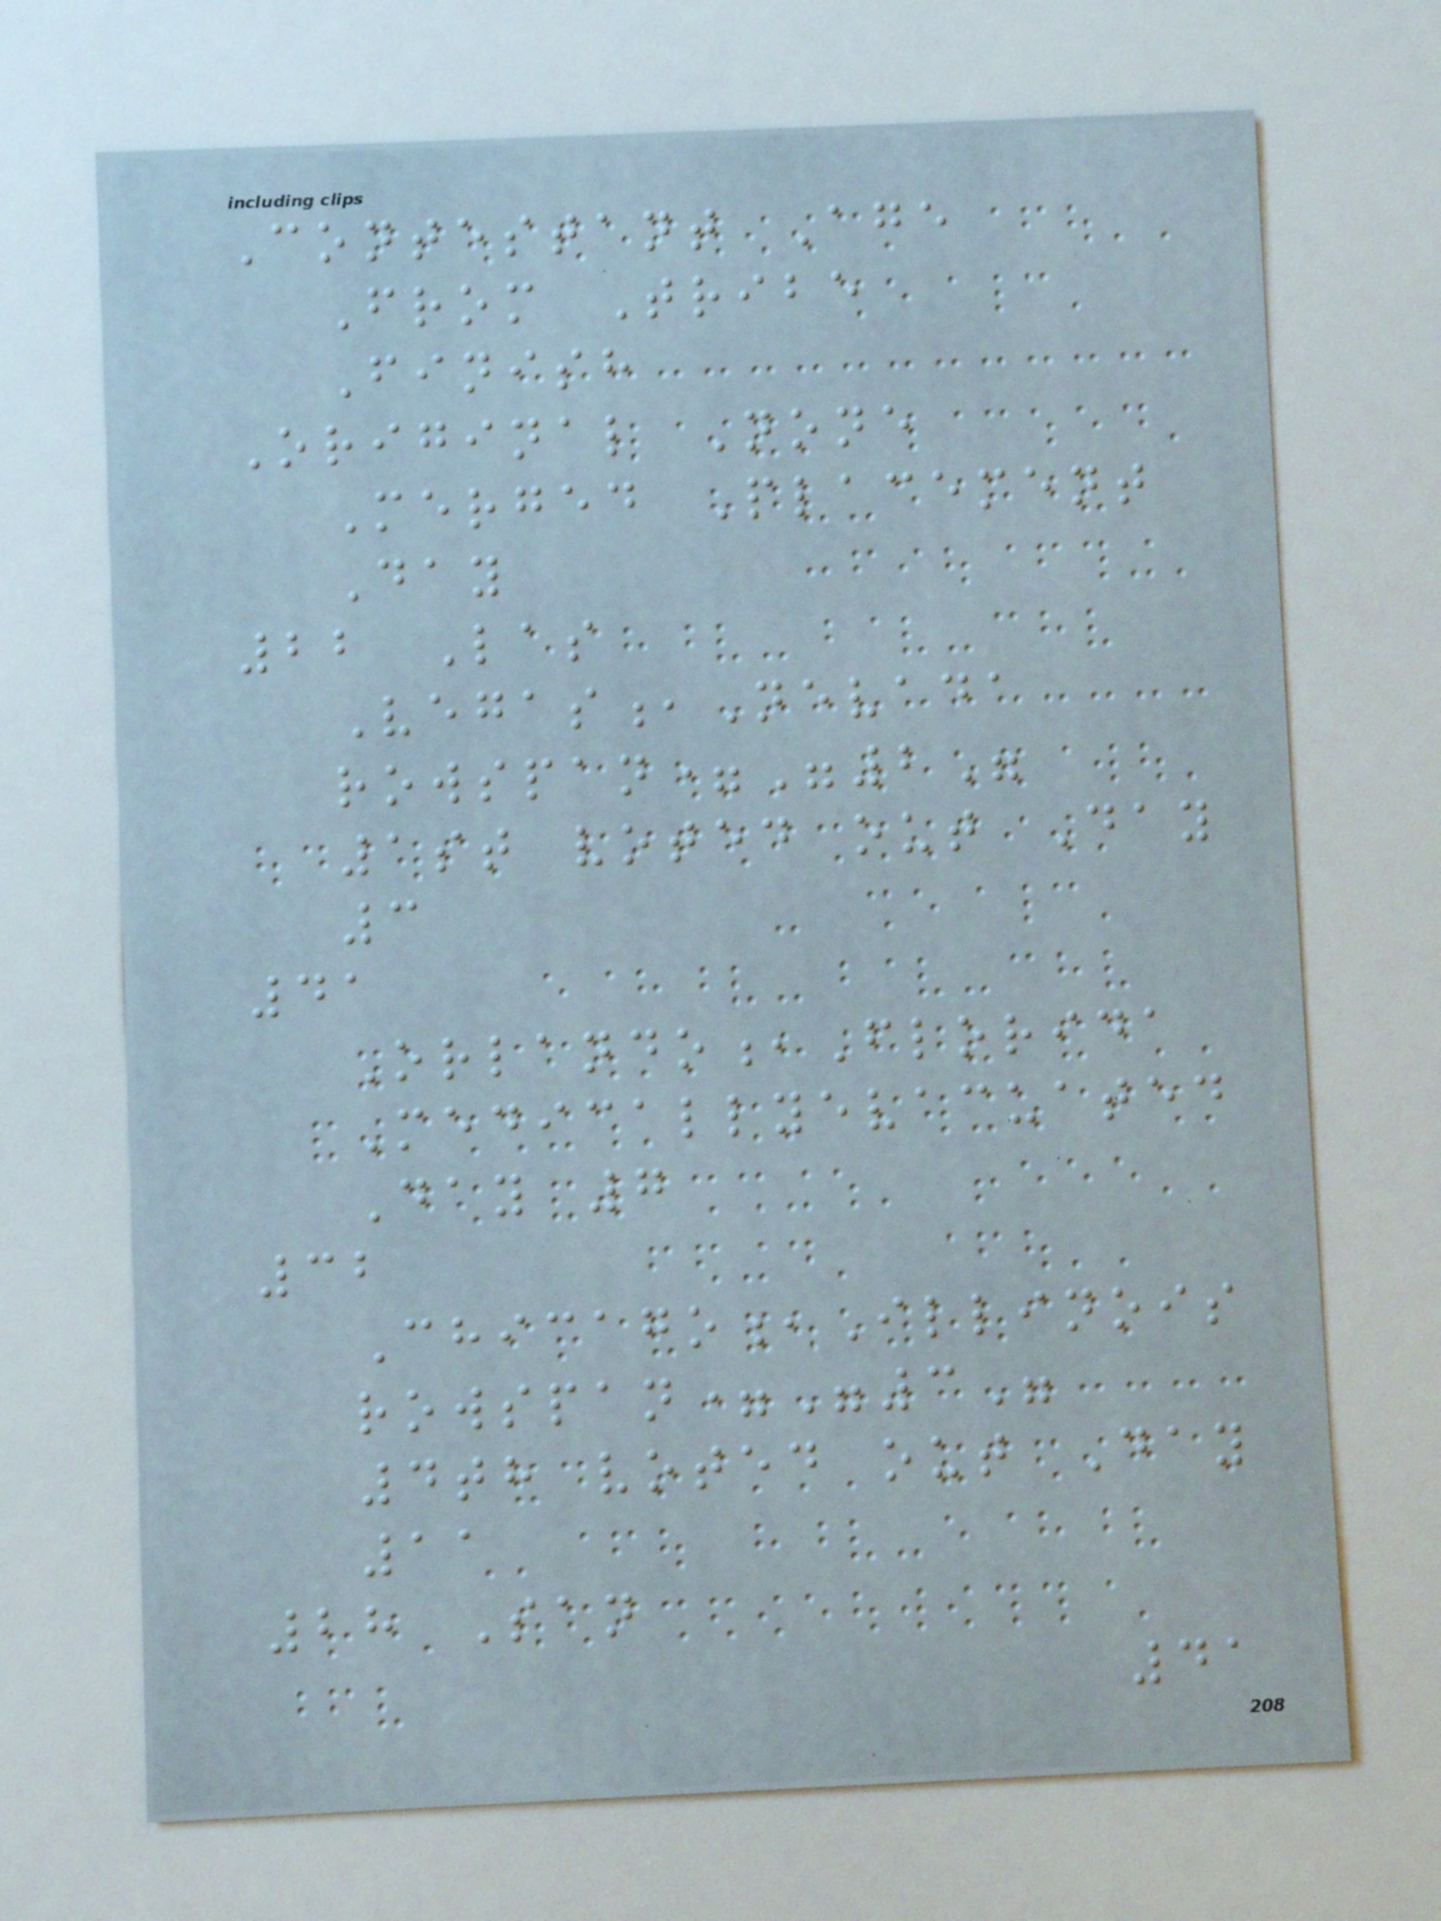Contestant Age
From Tribe
Finish
Original None
Merged Placement
Day
22 Las
Vegas,Nevada
rowspan="2"
1st voted out Day
3
41
Orlando,Florida
Medicallyevacuated
Day 7
32
Chicago,Illinois
rowspan="3"
4th voted out Day
11
28 San
41
